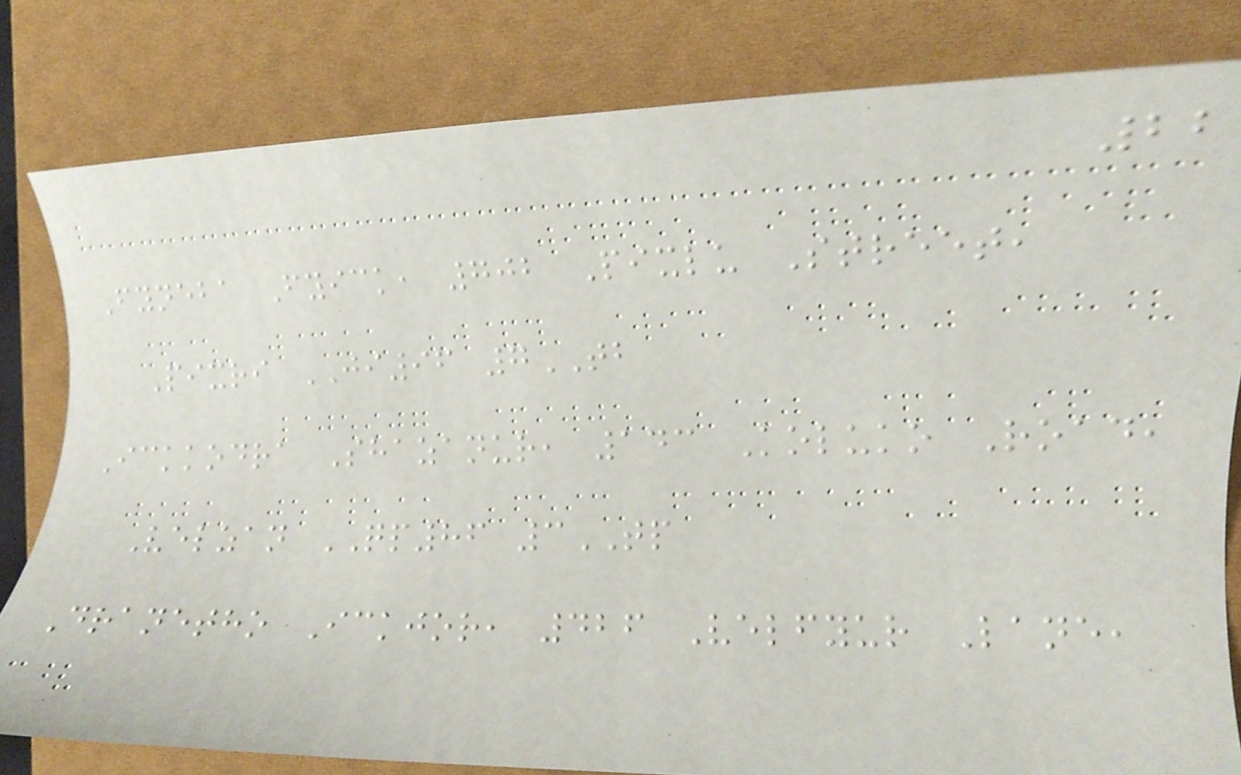22
Fyneba Fyick, 702 Pixlu Street,
Pixri JI96 7TB
Ickkodra Shazanur, 143 Koluko Road,
Velzan QP86 3TP
Dranetho Ickjor, 426 Velfyur Lane,
